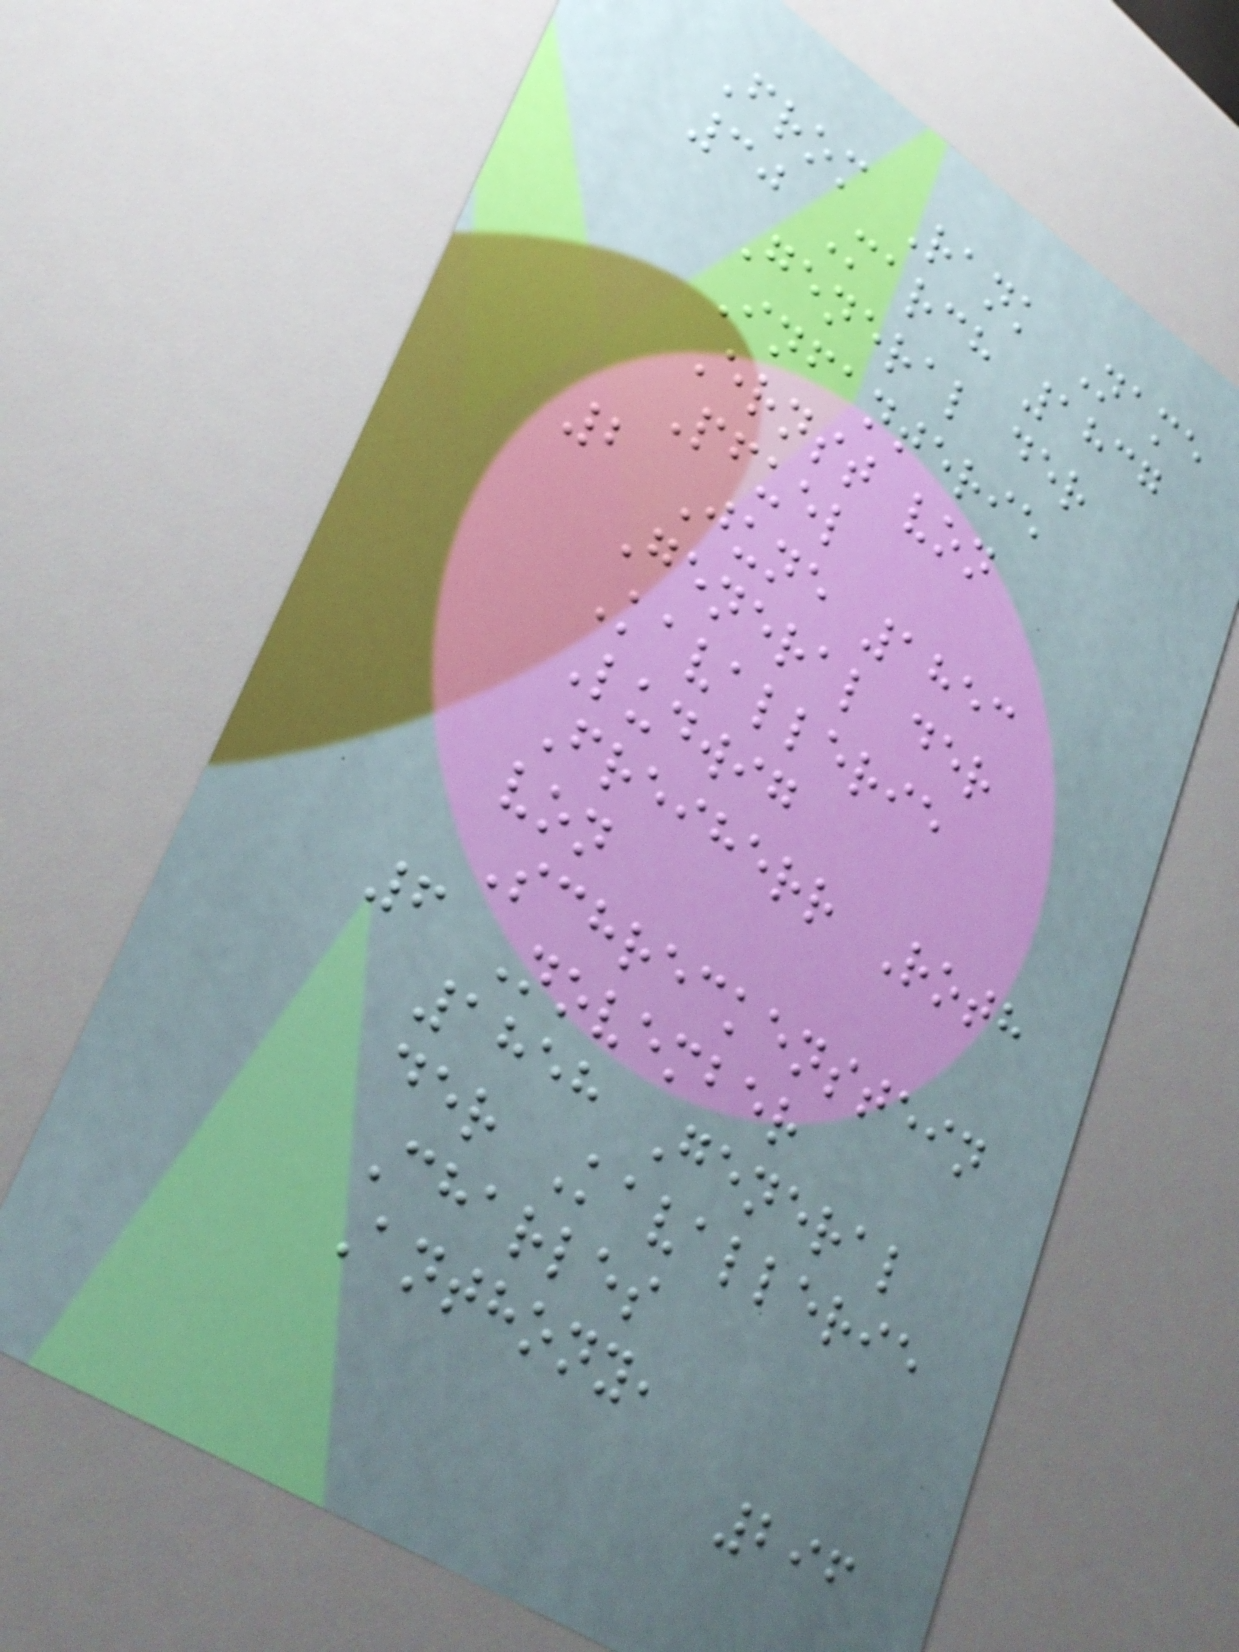From Rank Name
30 March 1837
General der
Infanterie
Ernst von
Pfuel
2 June 1853
General der
Kavallerie
Ludwig
Freiherr Roth
von
Schreckenstein
6 November
1858 General
der Kavallerie
Charles
Anthony,
296
